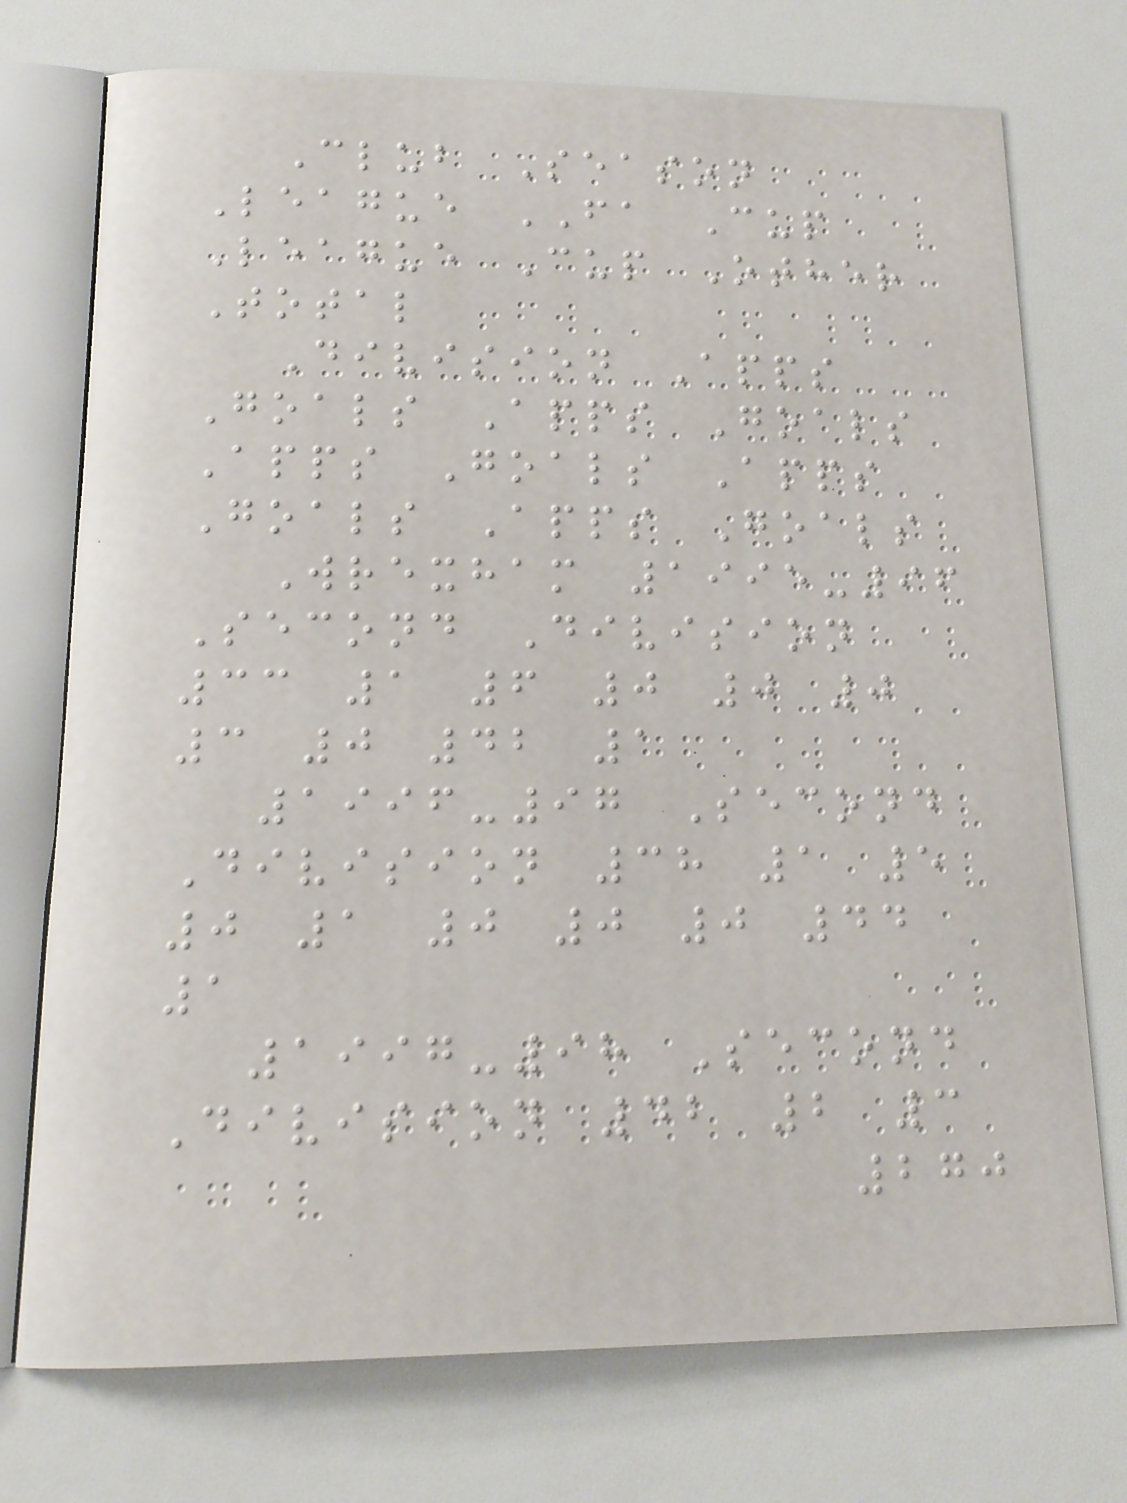Club Season
League FA Cup
League Cup Other
Total
Division Apps
Goals Apps Goals
Apps Goals Apps
Goals Apps Goals
Wrexham 1995-96
Second Division
33 1 6 0 0 0
3 0 42 1
1996-97 Second
Division 38 1 5
0 1 0 0 0 44
1
1997-98 Second
Division 42 2 3
270
